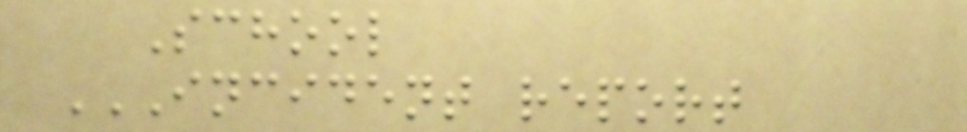School
INCIDENT REPORT
